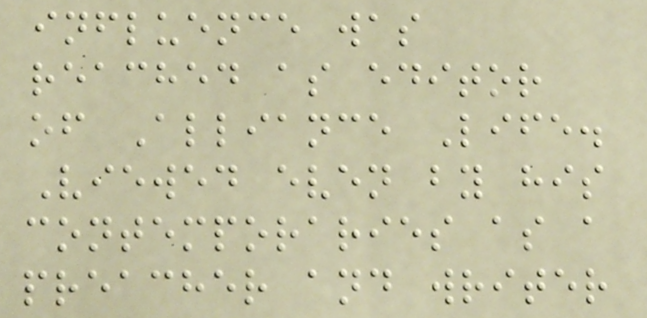influence was
reached as editor
of Alliance Life.
Viewed even by his
contemporaries as a
preacher and writer
